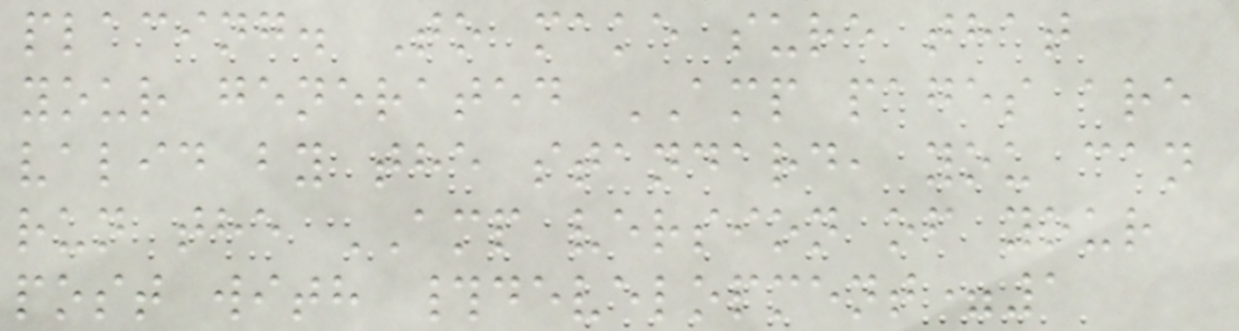placing. To make sure that
your generated AMP pages are
valid by the standard, you can
run the AMP version of your
post with #development=1
